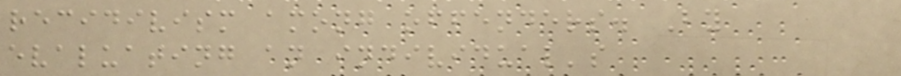recidivism among offenders. By
evaluating an individual's
